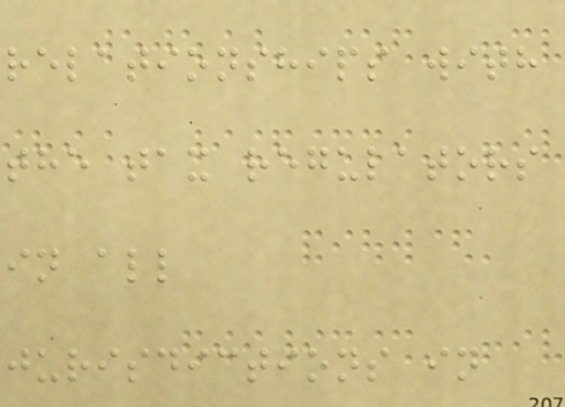relationships with
the tax regulators
in all
jurisdictions in
